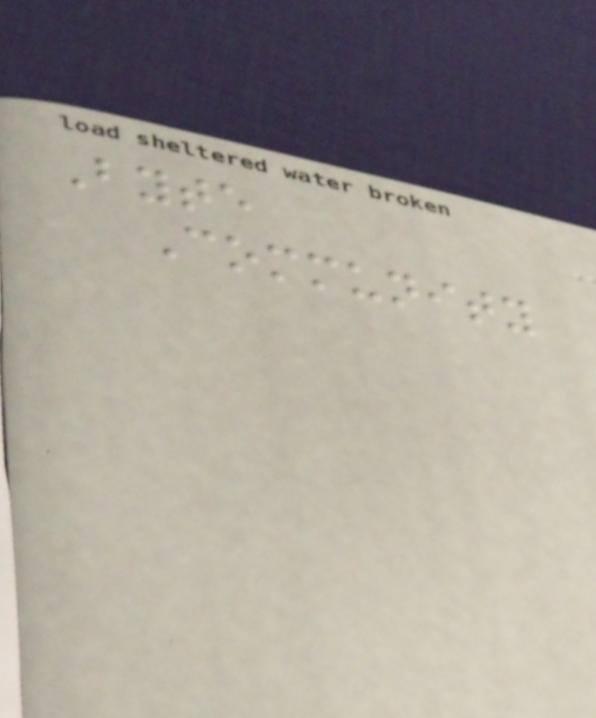Byte
Community
